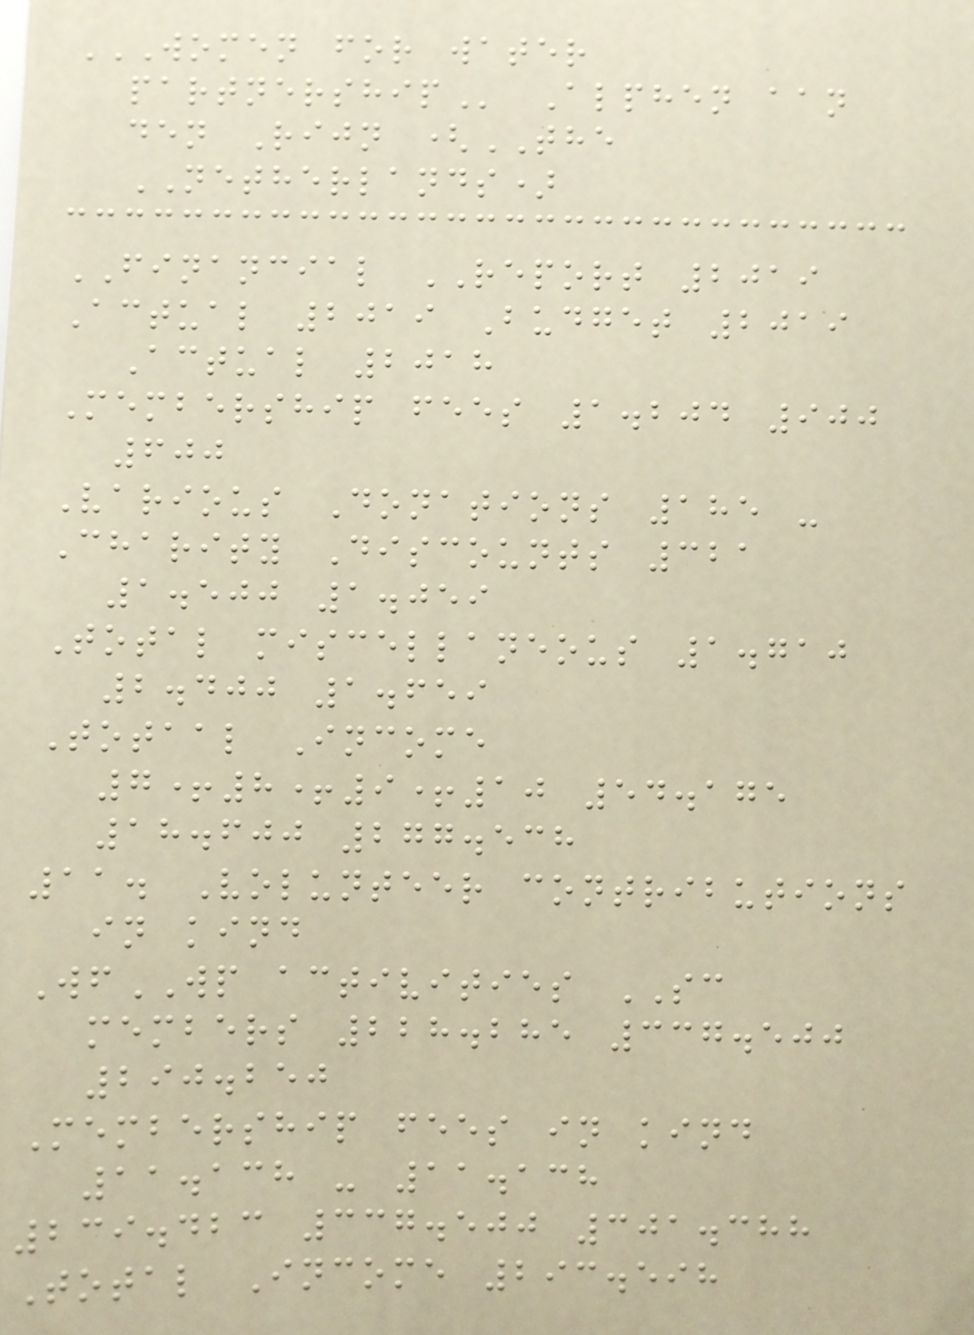WOMEN FOR WATER
PARTNERSHIP Alphen aan
den Rijn (THE
NETHERLANDS)
FINANCIAL REPORT 2019
Actual 2019 Budget 2019
Actual 2018
Membership fees 1.204 900
600
Various Donations 185 -
Charity Discounts 321
1.500 1.059
Total miscellaneous 1.710
2.400 1.659
Totaal Income
7+8+9+10 54.175
18.600 277.538
11. Volunteer contributions
in kind
WfWP activities SC
members 228.285 337.500
290.250
Membership fees in kind
11.138 - 11.138
239.423 337.500 301.388
Total Income 293.598
